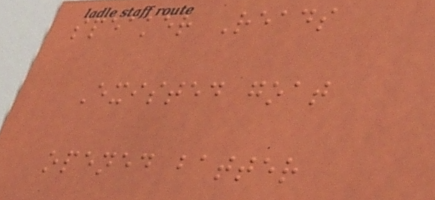speaker Reads
Existed goat
opened batter
